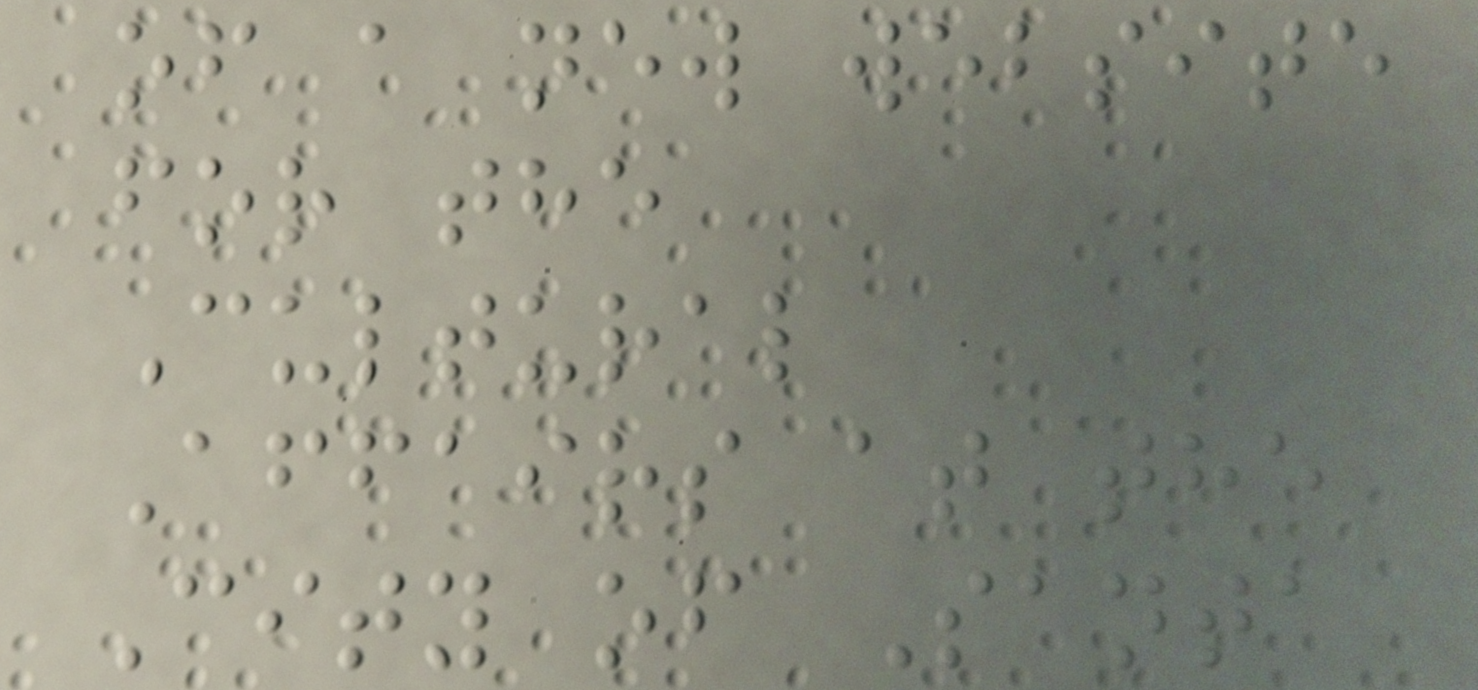of a new website
for the
Cultural
Affairs at the
City of Santa
